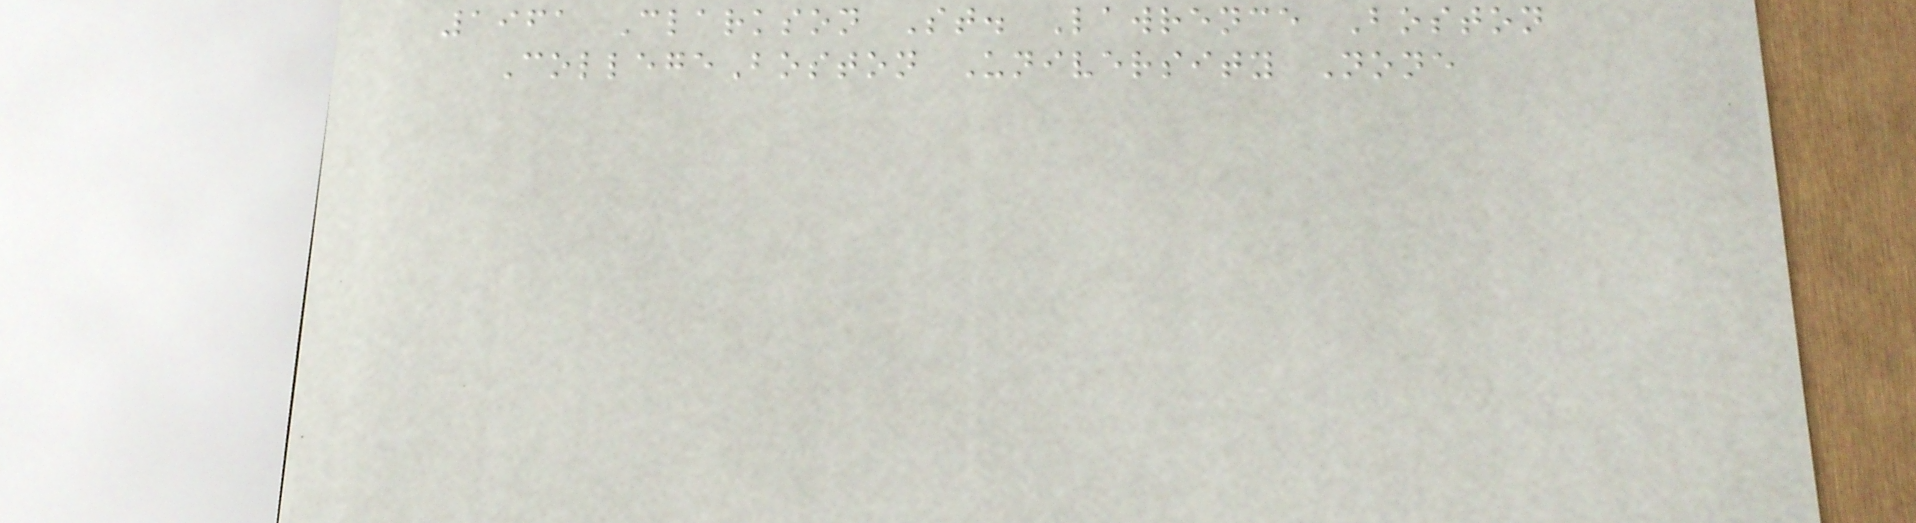1961 Clarkson St. Lawrence Boston
CollegeBoston University None
